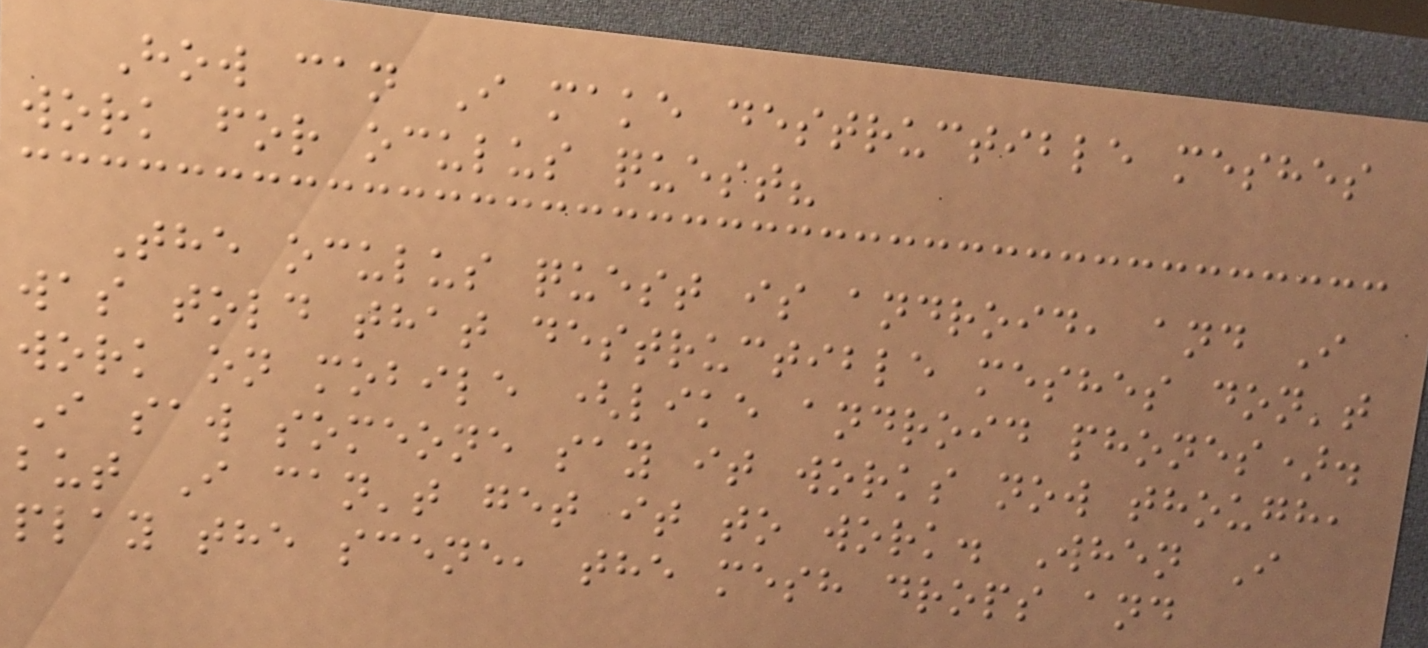How can I make destructible meshes
work for oculus quest?
The oculus quest is android, and I
was told that destructible meshes don't
work on mobile (like android phones).
I saw someone say it works now though,
but I can't get it to work. When I
play the scene, the mesh drops and
